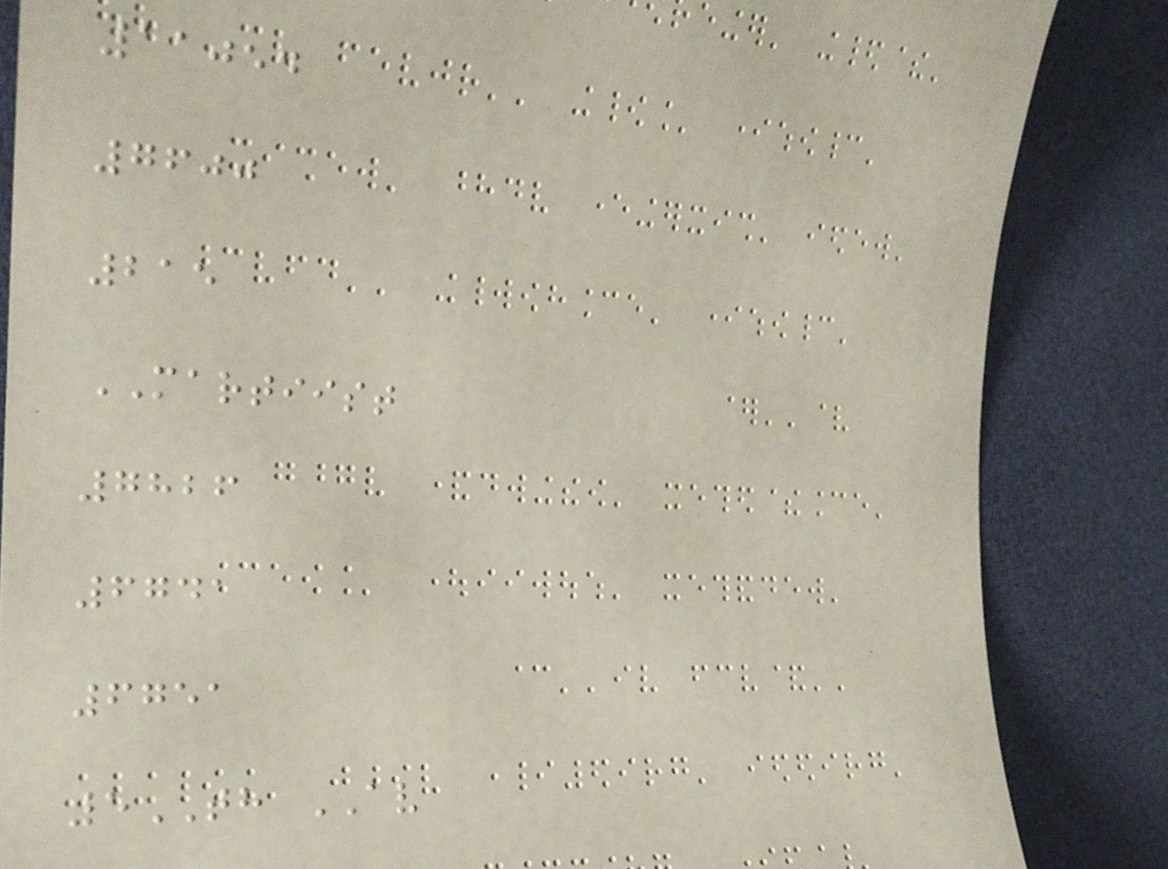11054
7600
215
MARTIIST
7826
6741
6751
5TH AV
